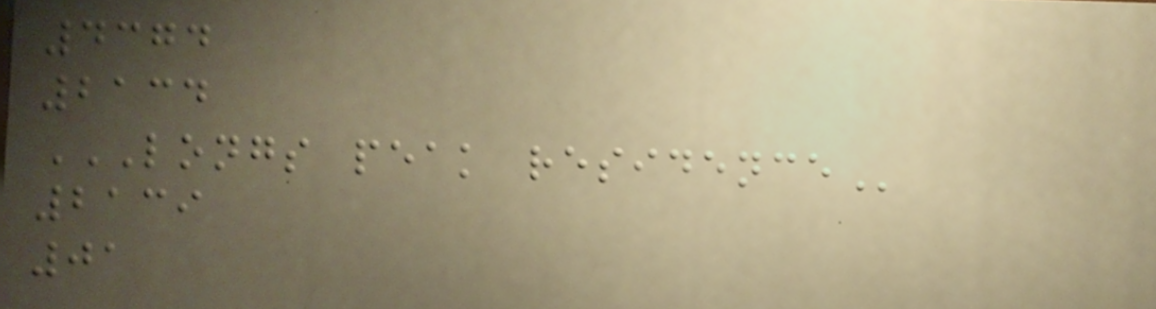4374
2134
LONGS PEAK RESIDENCE
2139
01
